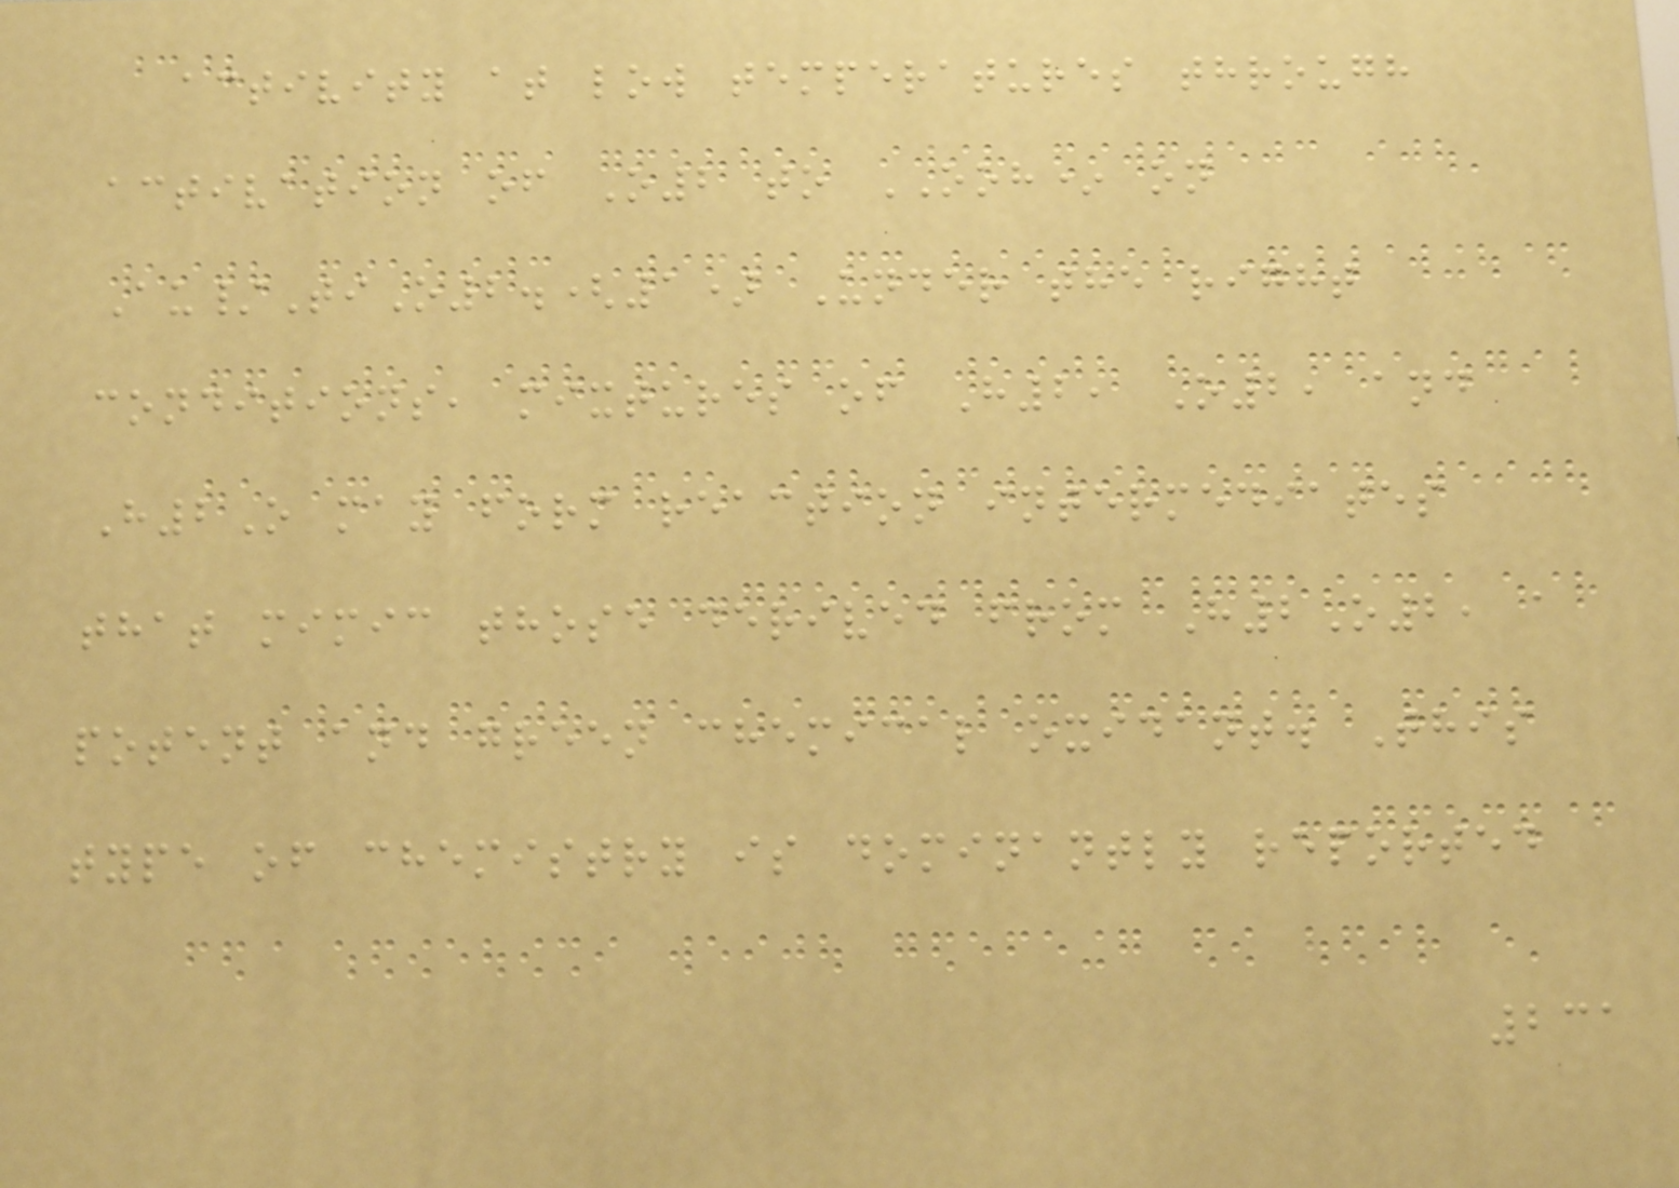activity at low temperatures through
activation of O2 to OOH* on
Au/TiO2.(1) Under the right
conditions, mixtures of H2, O2, and
H2O may form reaction intermediates
that mimic those derived from H2O2, a
potent and green chemical oxidant. This
type of chemistry is dominantly reported
231
